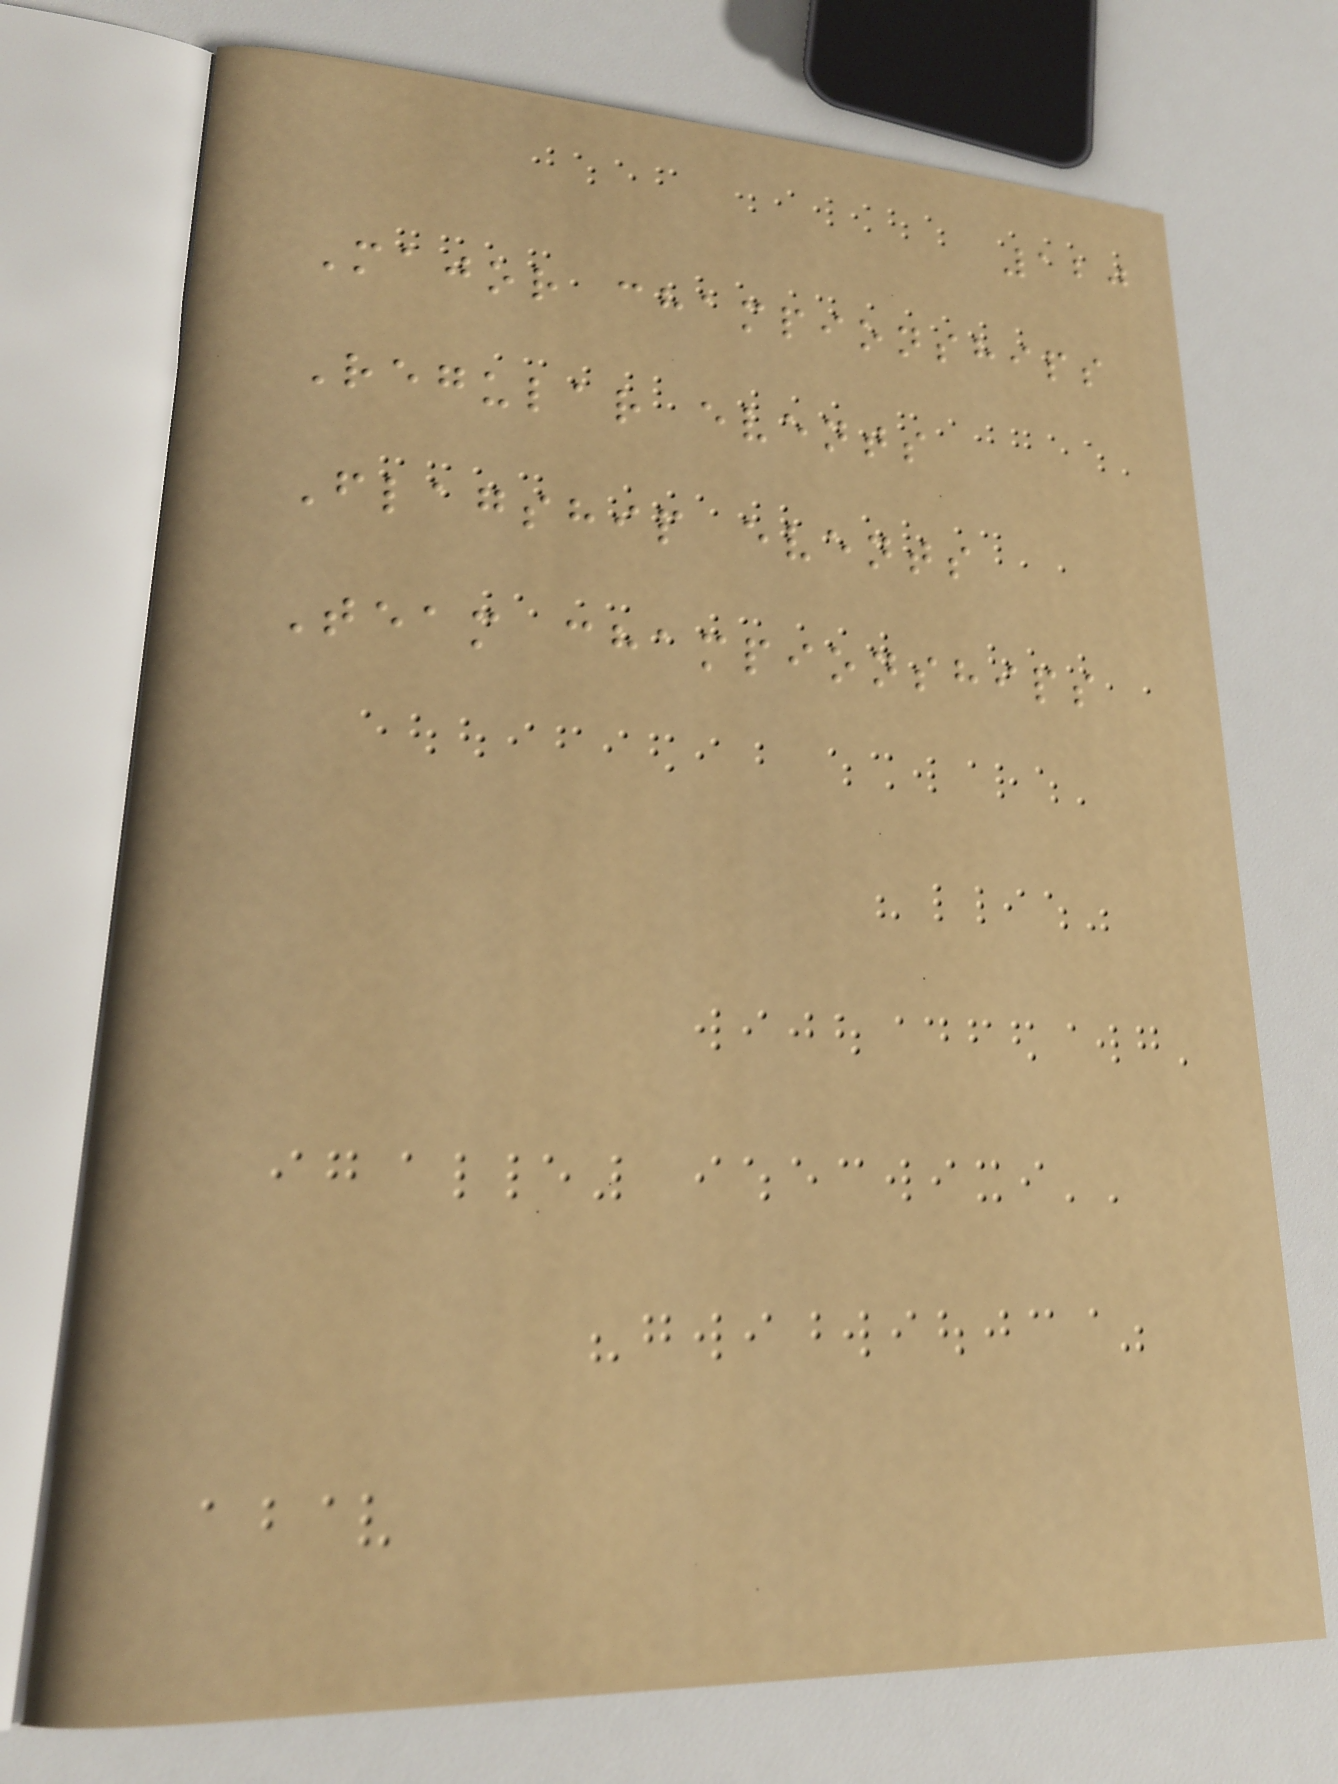120
Major championships
Regular events
Flagship events
Team championships
